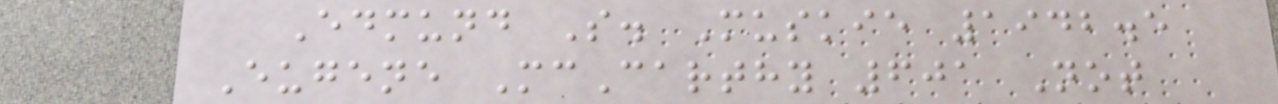Edmund S. Muskie 1942.5
Eugene McCarthy 601 Not
